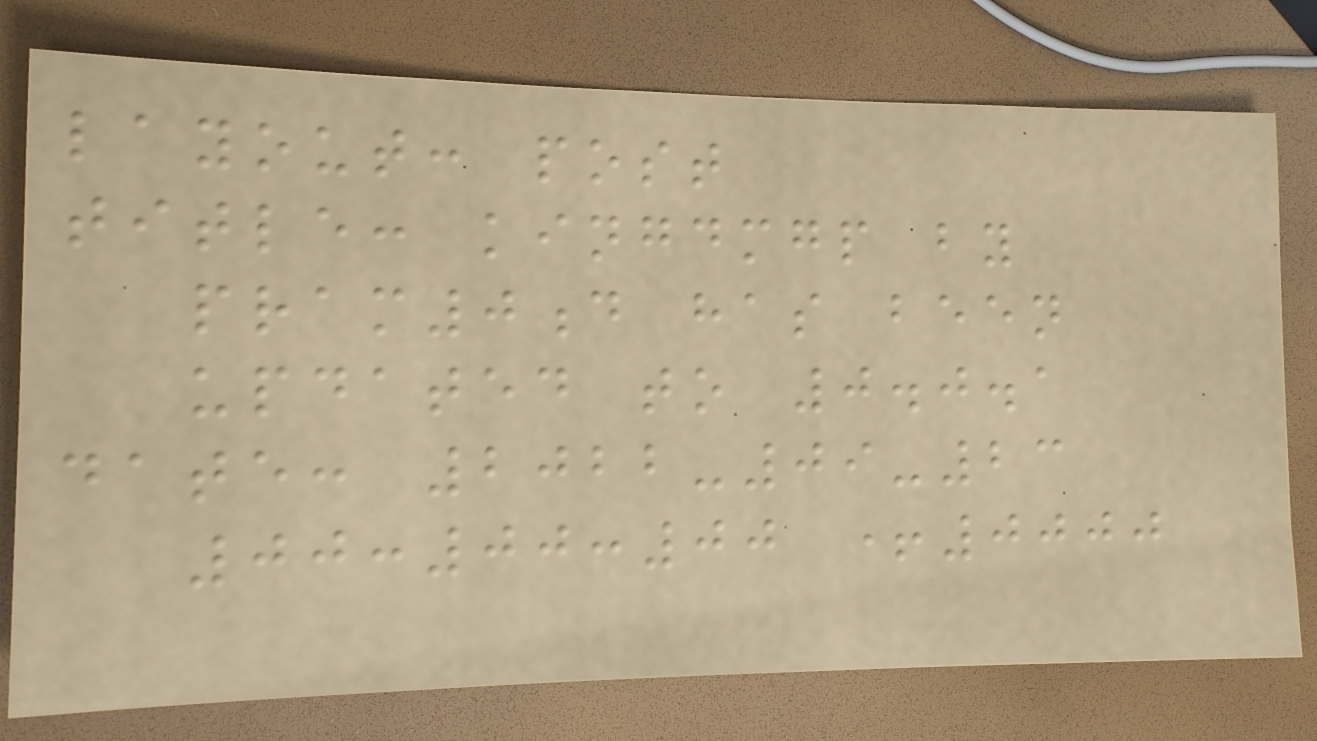layout: post
title: kingdmgp by
pram0d has been
updated to 0.0.1
date: 2022-09-23
00:00:00 +0000
